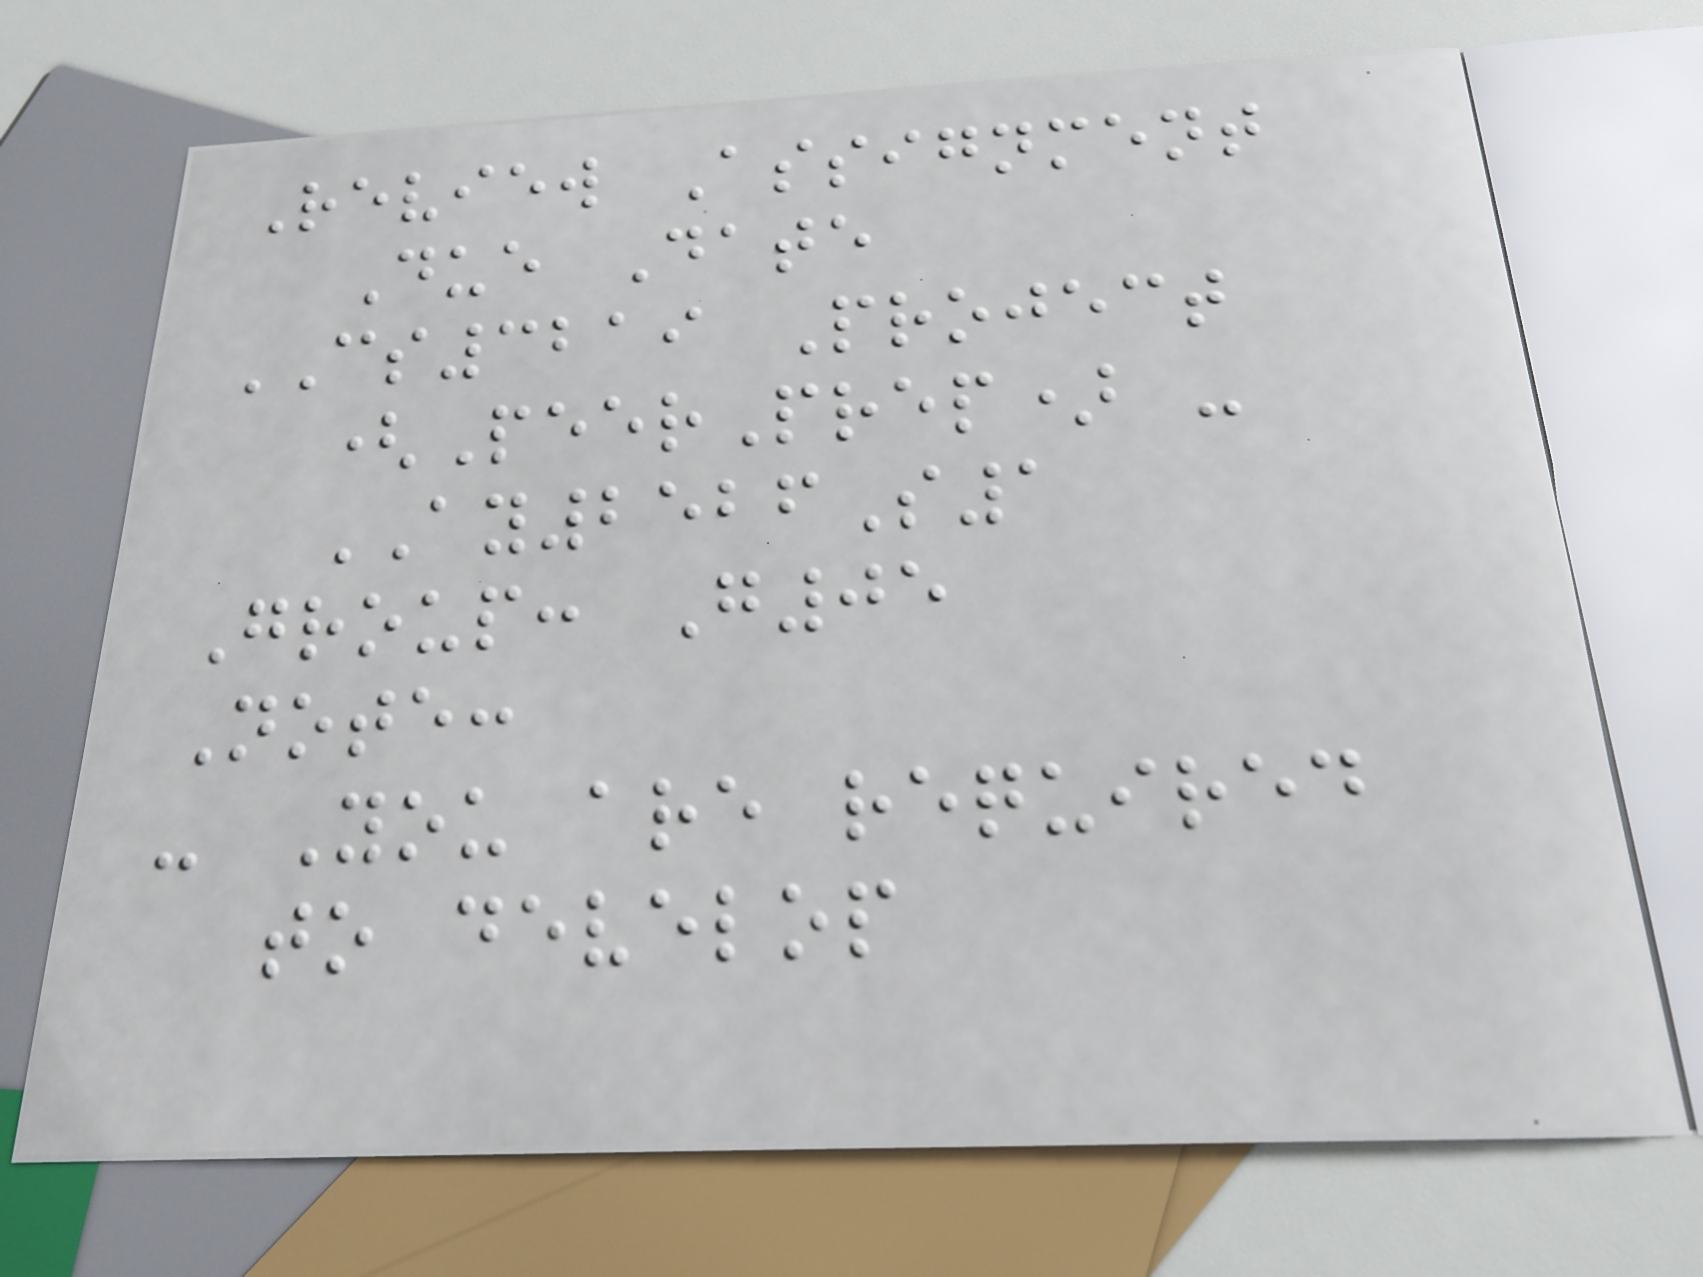Review Assignment
Due Date
CS3219 Project
(PeerPrep) -
AY2526S1
Group: G05
Note:
- You are required
to develop
